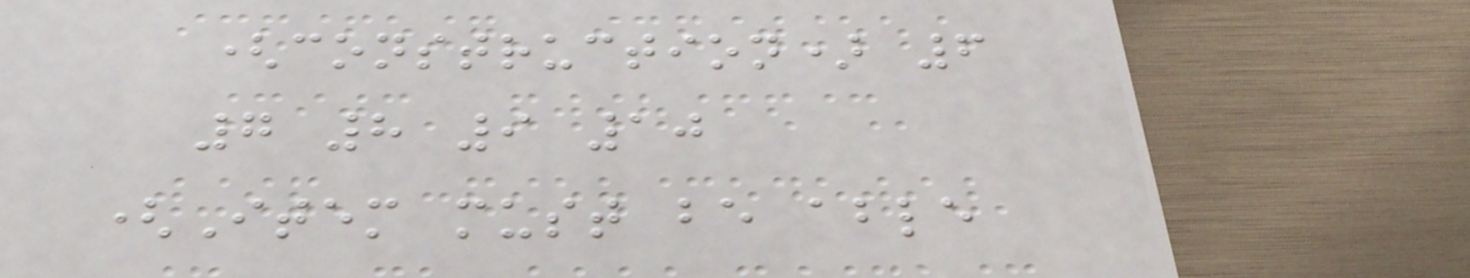(construction) 6
7 8 9 10
(Item must be able
